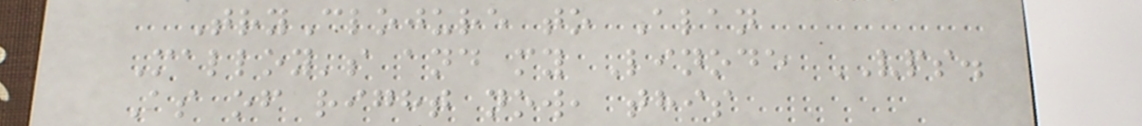TryClojure to Alan
Malloy's and my Linode VPS.
As of right now, this
